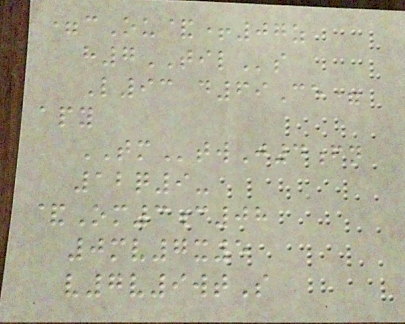=cOu&+07z
h7TILs
L93 d69Ce=
apy
TMtwJ4fn
12q9-
&Om3c08
0mv7x5
v7v9wtS
